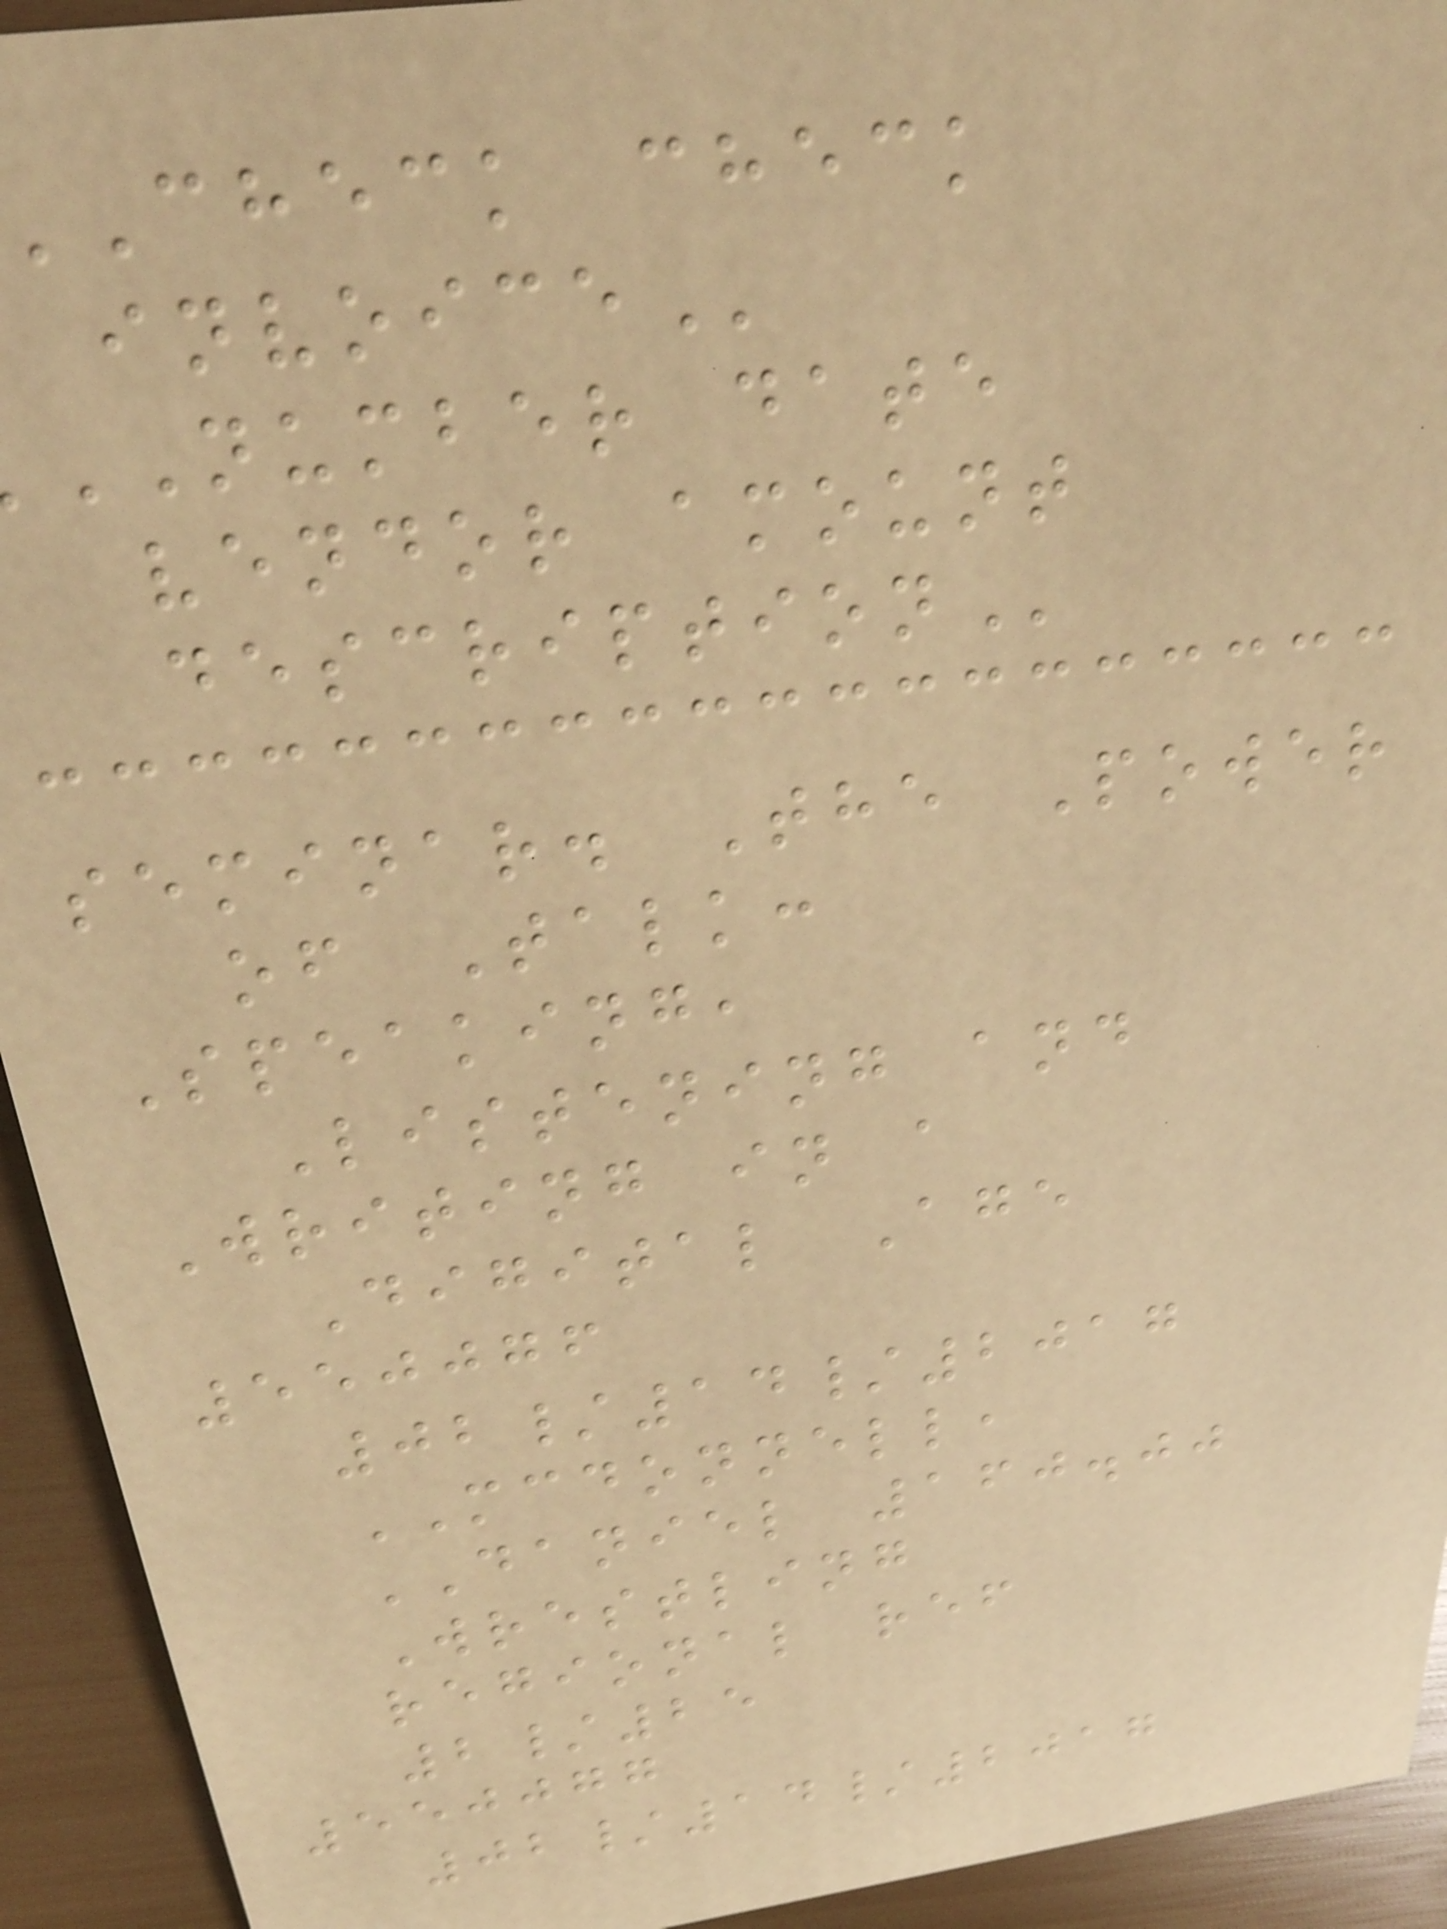check check
NUMBER date
vendor amount
seminar. The Power
of Talk:
Speaking,
Listening and
Writing in a
Digital Age
550076
02/14/2017
MCDONNELL,
DANIEL 160.00
Wrestling
regional ref
2/25
550077
02/14/2017
